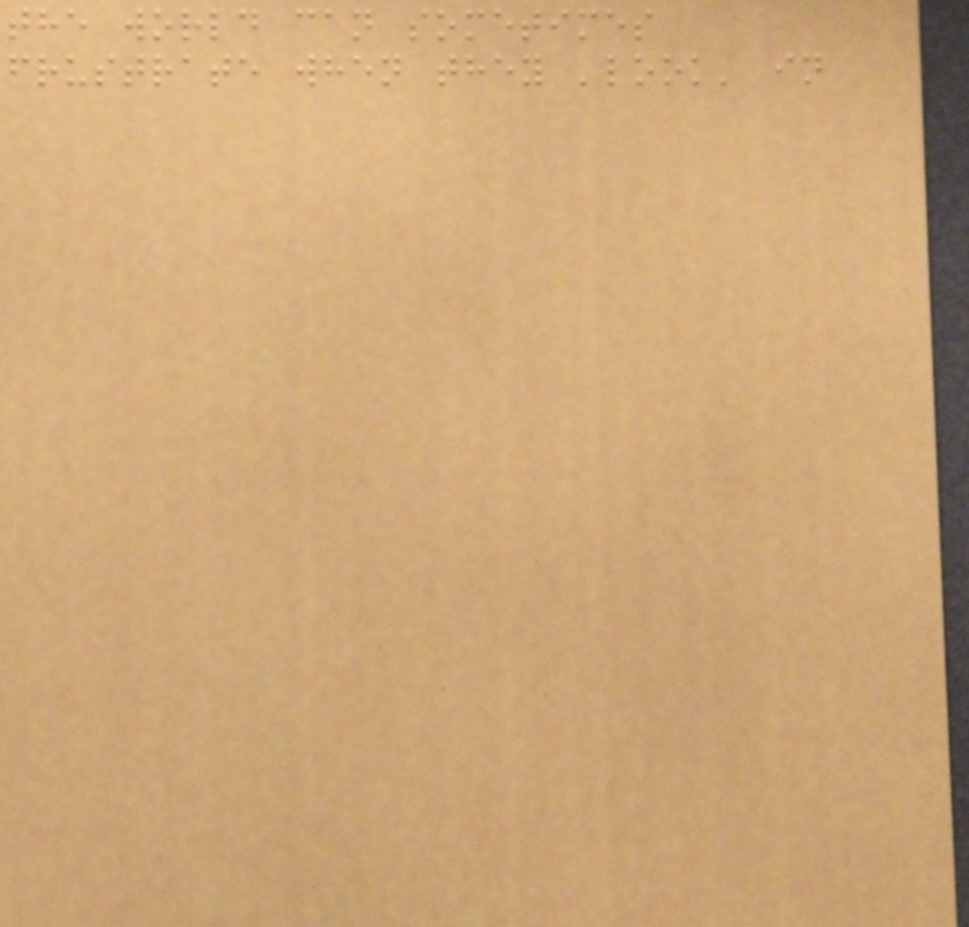the world can sometimes
frustrate when they 'look' in
